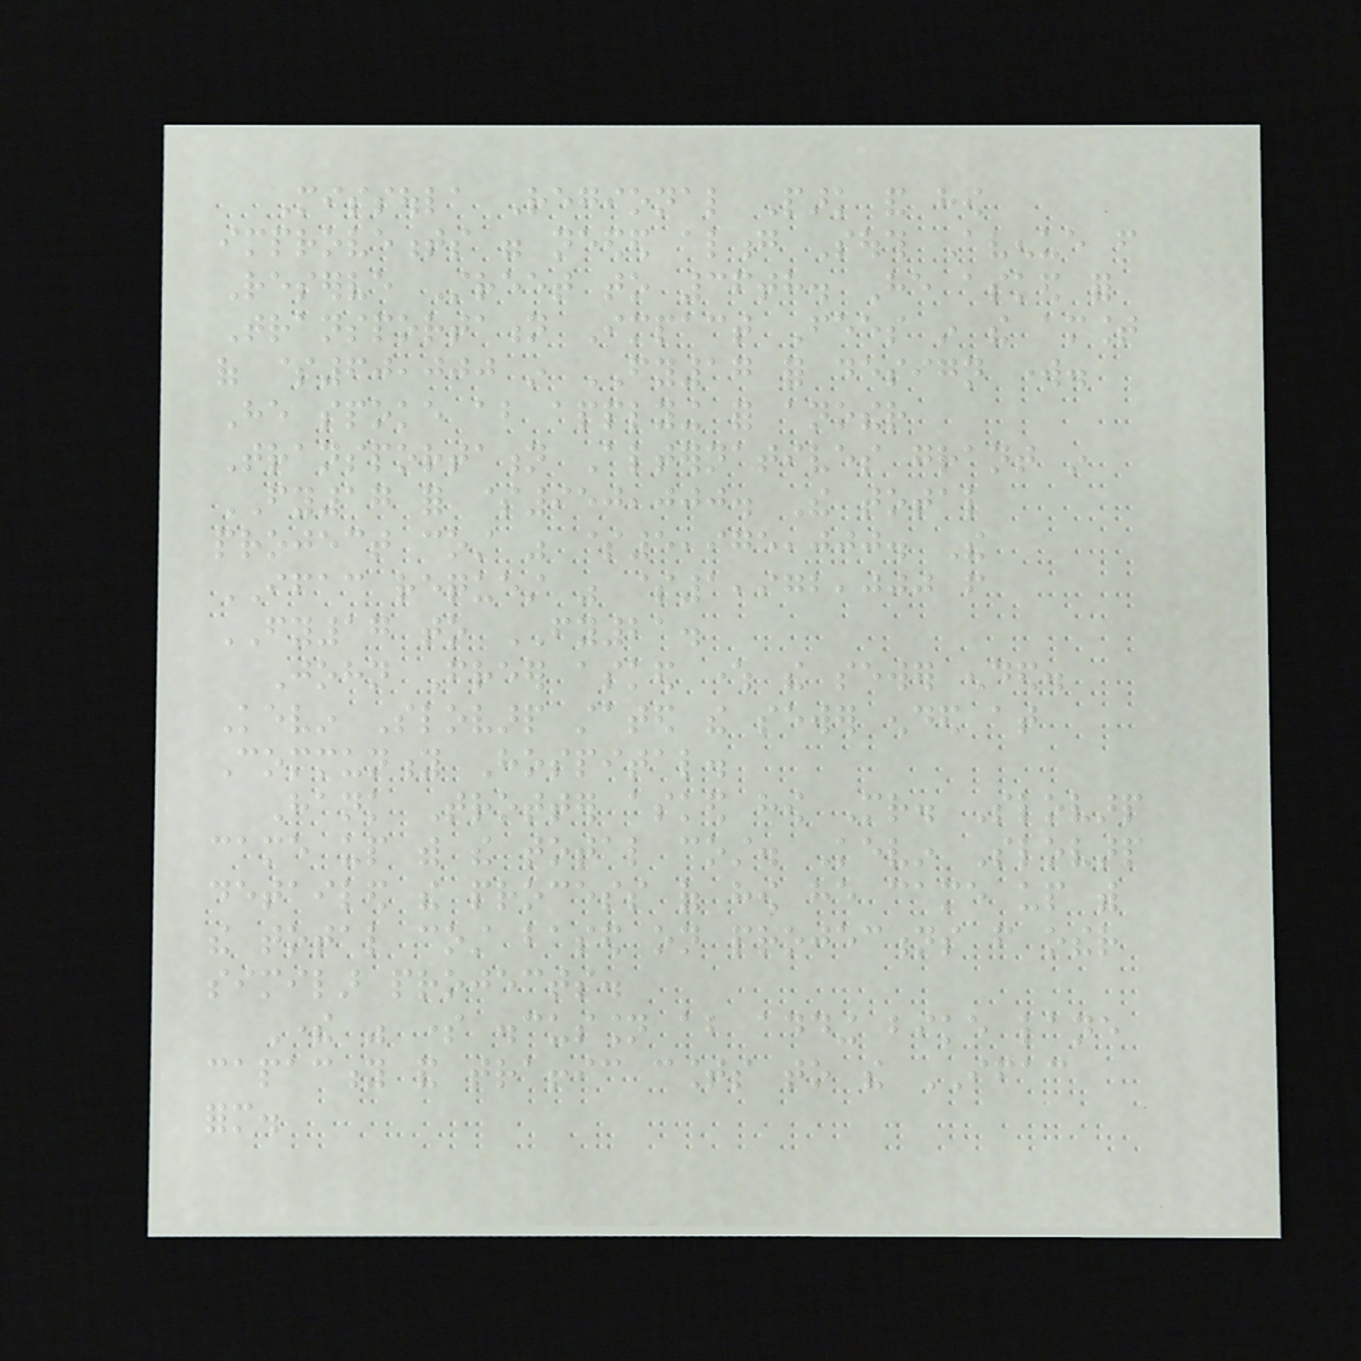Missoula Regional Park and how
improvements were needed along South Avenue from
Reserve Street to 36th. He asked for
Transportation Impact Fees in the amount
of $60,000 in FY17 for design work.
He spoke about applying for another
Transportation Alternatives grant in
FY17 for $950,000. The total
project cost was $5,975,000. The
IFAC request was $1,972,000 from
FY17 to FY21.
John Freer asked where the sewer ended.
Kevin Slovarp stated the sewer ended at
Community Hospital.
Hank Trotter asked how Mr. Slovarp
came up with the total cost. Kevin Slovarp
detailed the process of how he came up with
the total cost based on projections from other
similar projects.
There was some discussion about adding bike lane
capacity and traffic counts to the IFAC
form.
